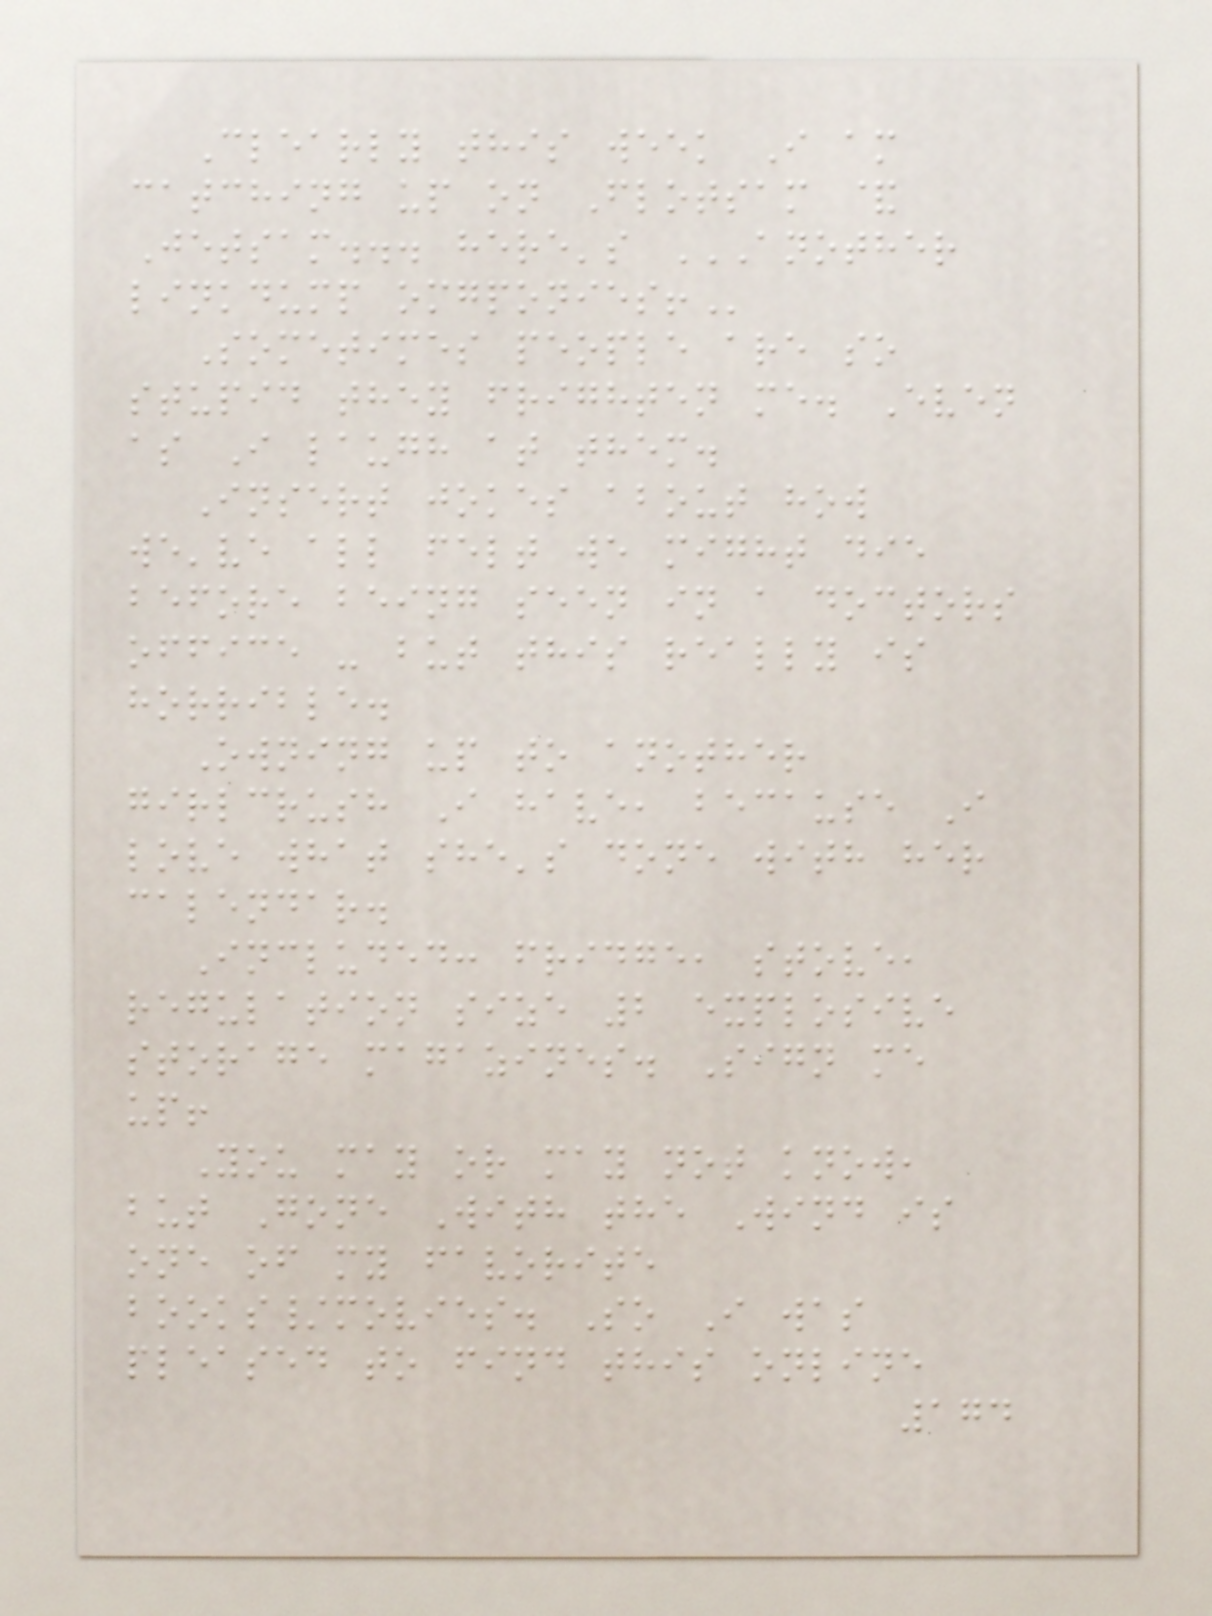Clearly this week I am
catching up on Flotsam &
Jetsam... here's ANOTHER
LINKDUMP OMGPONIES!
Sometimes people are so
stupid they frighten me. Even
as I laugh at them.
Insert jokes about how
we've all felt we might die
before being seen in a doctors
office - but this really is
horrible.
Owning up to another
girlcrush I have, because I
love what she's done with her
calendar.
Included: fridge, stove,
regulation size 2 explosive
storage magazines. Sign me
up!
You may or may not know,
but Gone With the Wind is
one of my favorite
books/movies. So I was
pleased to find this online
174
